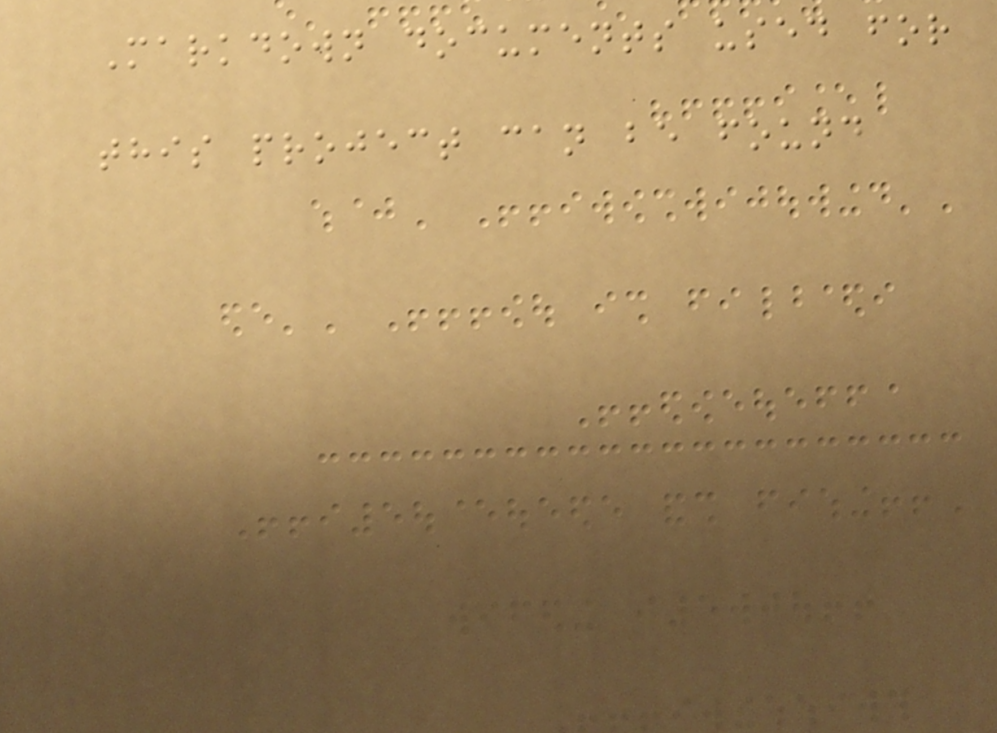Markdown documents used for
this project can be found
